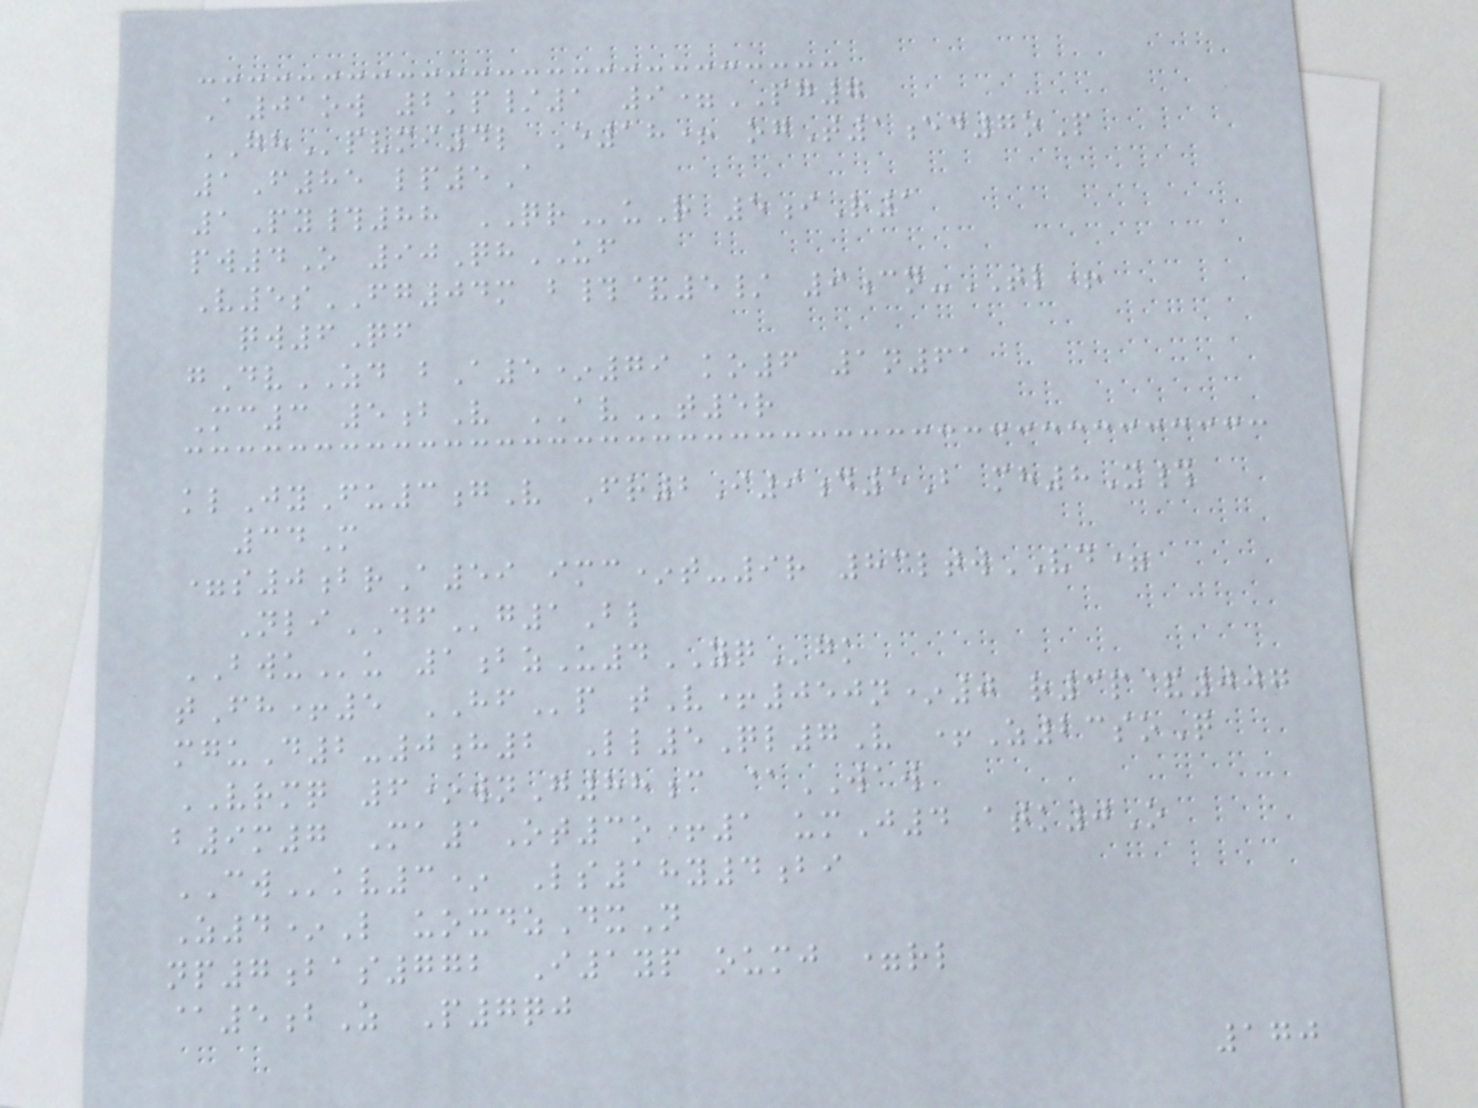A01ow 2kp/1 9=PG7
GHpvmi4l E18+ ogT1ed7oP
1F85 lp5A
1Py#88 QRuR 5iR1
pw4O 90QhUF
V5sFG04m b#&5/ 9cn-TL+
qw6Qf
gDvZD bA5*79 ko6 1n61
Mc3 5bV AVt5r
klJyFu3gV Fr2I9d5B mh8X#
34M
=s0brA59 imc*t-9r 83ltwVD=
NliDFg1Bl
BWUu 1bzU4YQgk
tFh+5 HFp tV+050n*0 r3p&007
mguD2-0h2 Ll5Ql7V +Z23soQ
VRMQ 6*wnG88c @WAW
b9m7 Ma1Ot3o+1 umJ4 atk0O
CWkv3* Ls18y4bi
Z4*L uoxdzDxN
np7bas772 I1yp oumj =rl
@5bZ P7qj
170
